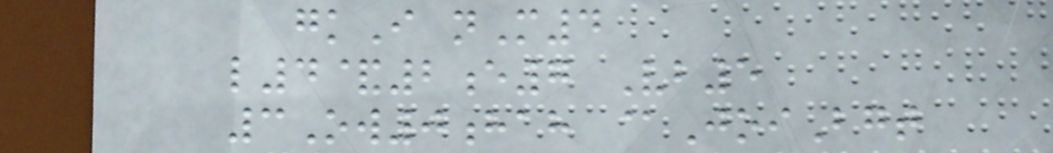gkI nM4
l4&2e7 Vb5
3Ow0hah @JoiBgt
